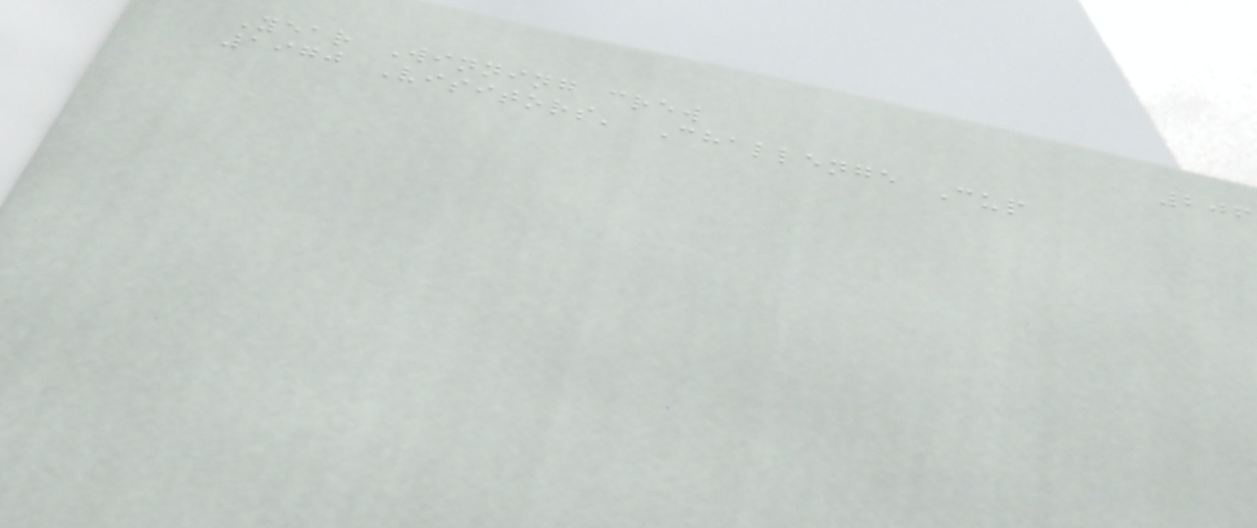206
Year Winning crew
1970 Visitors' Challenge Cup
